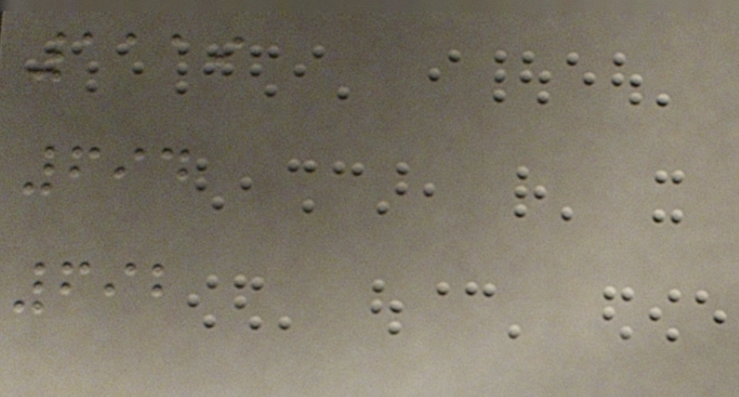1119
694
692
